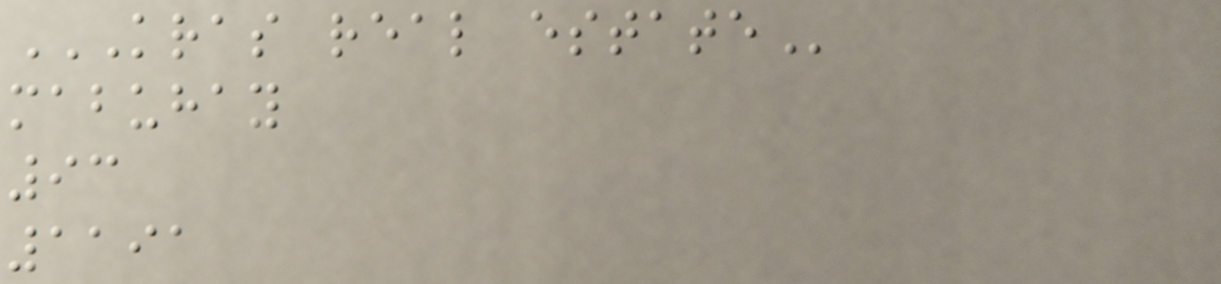KRAS REAL ESTATE
mabuhay
93
1191
